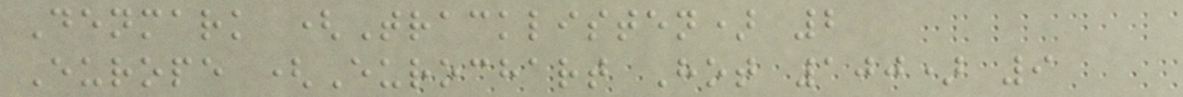Denmark (Tracklisten) 2
Europe (Eurochart Hot 100) 9
